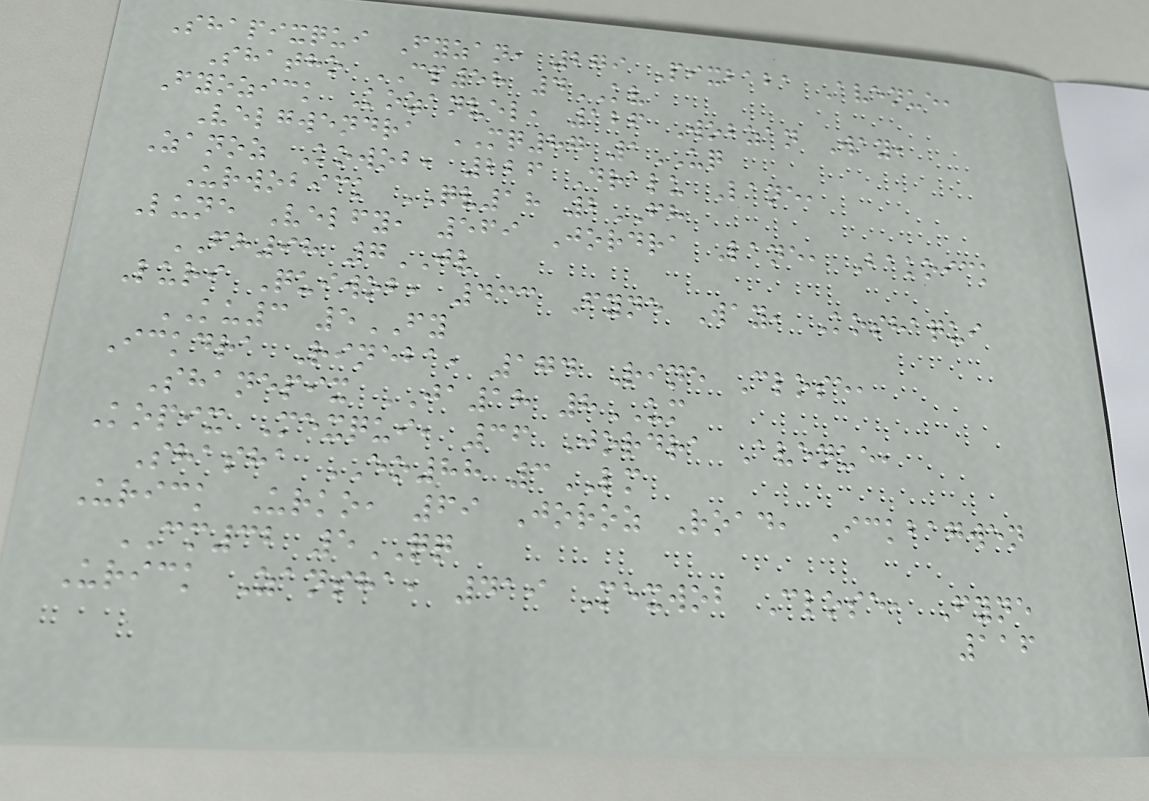Shapixqui Fyzan, 279 Pixbaba Avenue,
Shatho CP58 4KV
Fyozick Kozanvel, 126 Wobzan Way,
Velgwendra MQ87 1UQ
Zanoz Kowob, 226 Dralu Lane,
Urwobick QV18 2FH
Lune Velfy, 569 Jordra Lane, Bakoick
FH98 7JV
Luri Quiwob, 433 Fyne Way, Koshaqui
KU3 5FY
Ickdra Rineba, 174 Rine Close,
Shanepix JA18 8UM
Kopix Mexqui, 36 Jordra Avenue,
Shasha EO88 3LM
Urick Urko, 69 Joroz Road, Ickbagwen
CM32 5QQ
Urick Zansha, 419 Mexwob Close, Fyne
116
